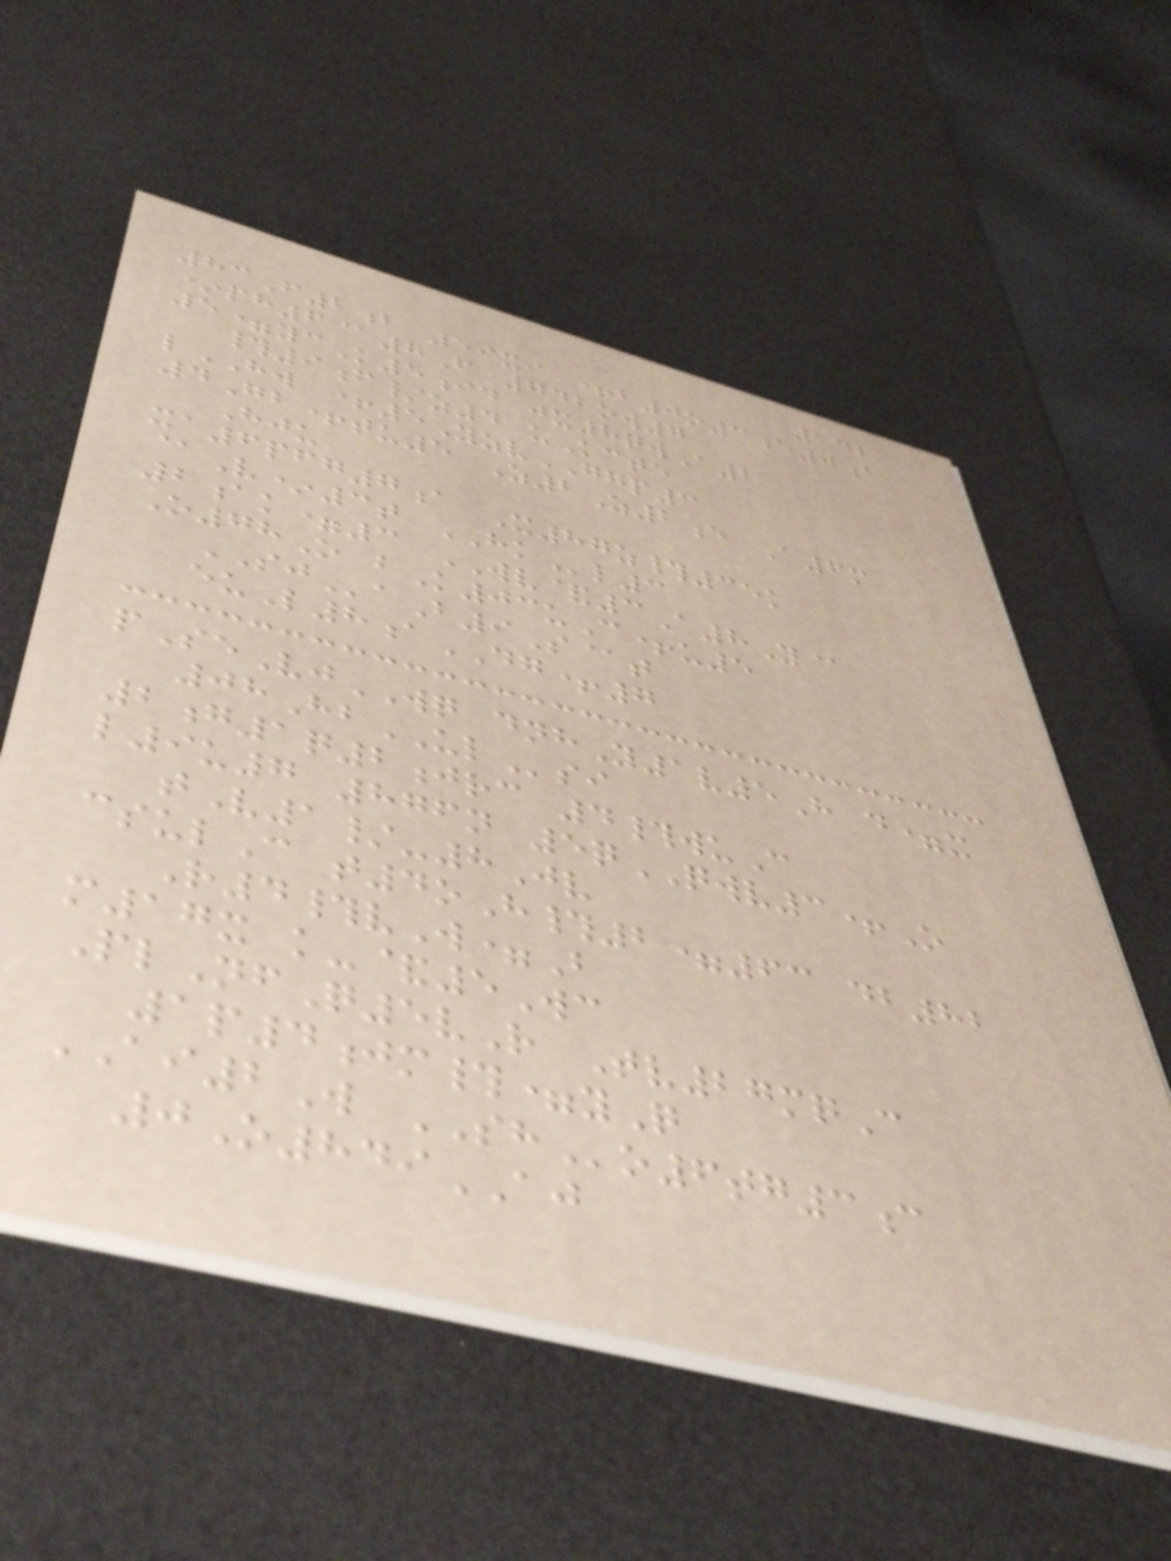142
83F2b 59xi +b0o3e0a
*ph6@7F 742ow7
5=ycK5id jx8qwA2
#9f/z4 uKcte
lHW +5YzvGGP3
4Gb+tu5 Z2Z2e A6m
Hju
xa6pfg7a X87z#35k
@V*3t HKl3
2ak=3 WV&3A8Y@
O78O bK03uC+u5
SJaB9S@t
euL8aDG+7
pSeVjWQ dnhY1v5H d=x
08HbULsi
2g1q2jrc 4#wuC
l9u7 876n 5qQWV3+O
tV1/-8Jv
csulC t4oH#2=63 db82
R4#vW=B
m17x k-&5Wc
PlNfQ5vR Tv27mqC
1p4jm#=yQ
AI2W SHo6tg3c
0O849AJ
